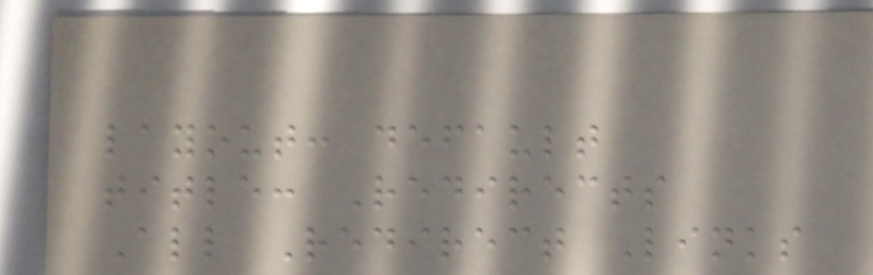layout: default
title: Redirects
All Redirect Links
